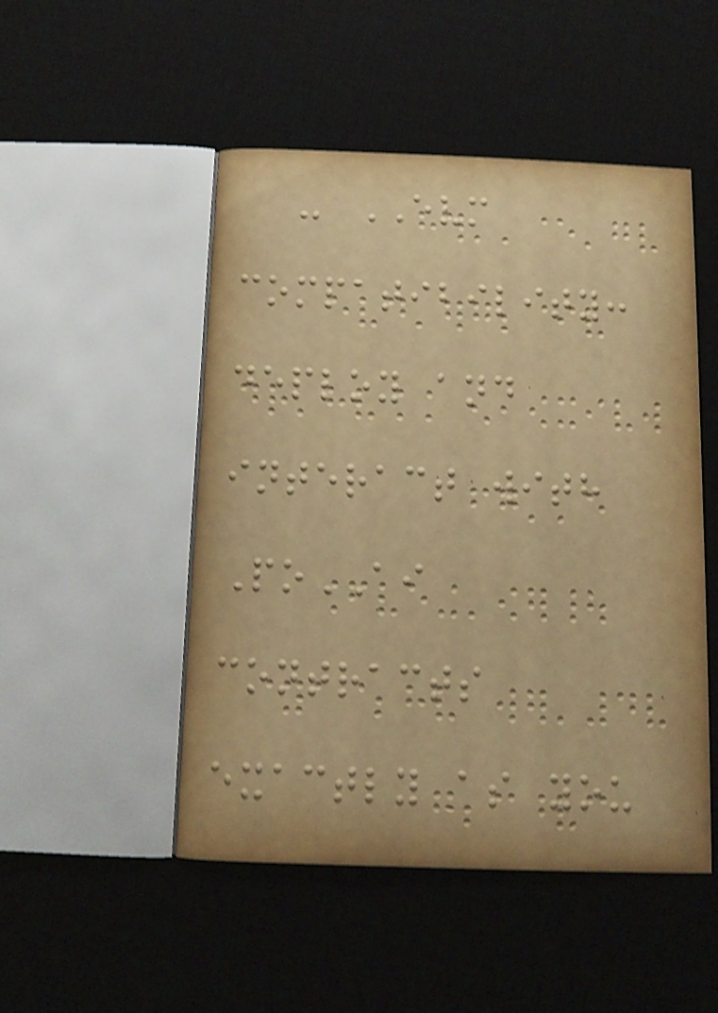- EVM
compatibility:
deploy and
interact with
PoAI
contracts
exactly as you
